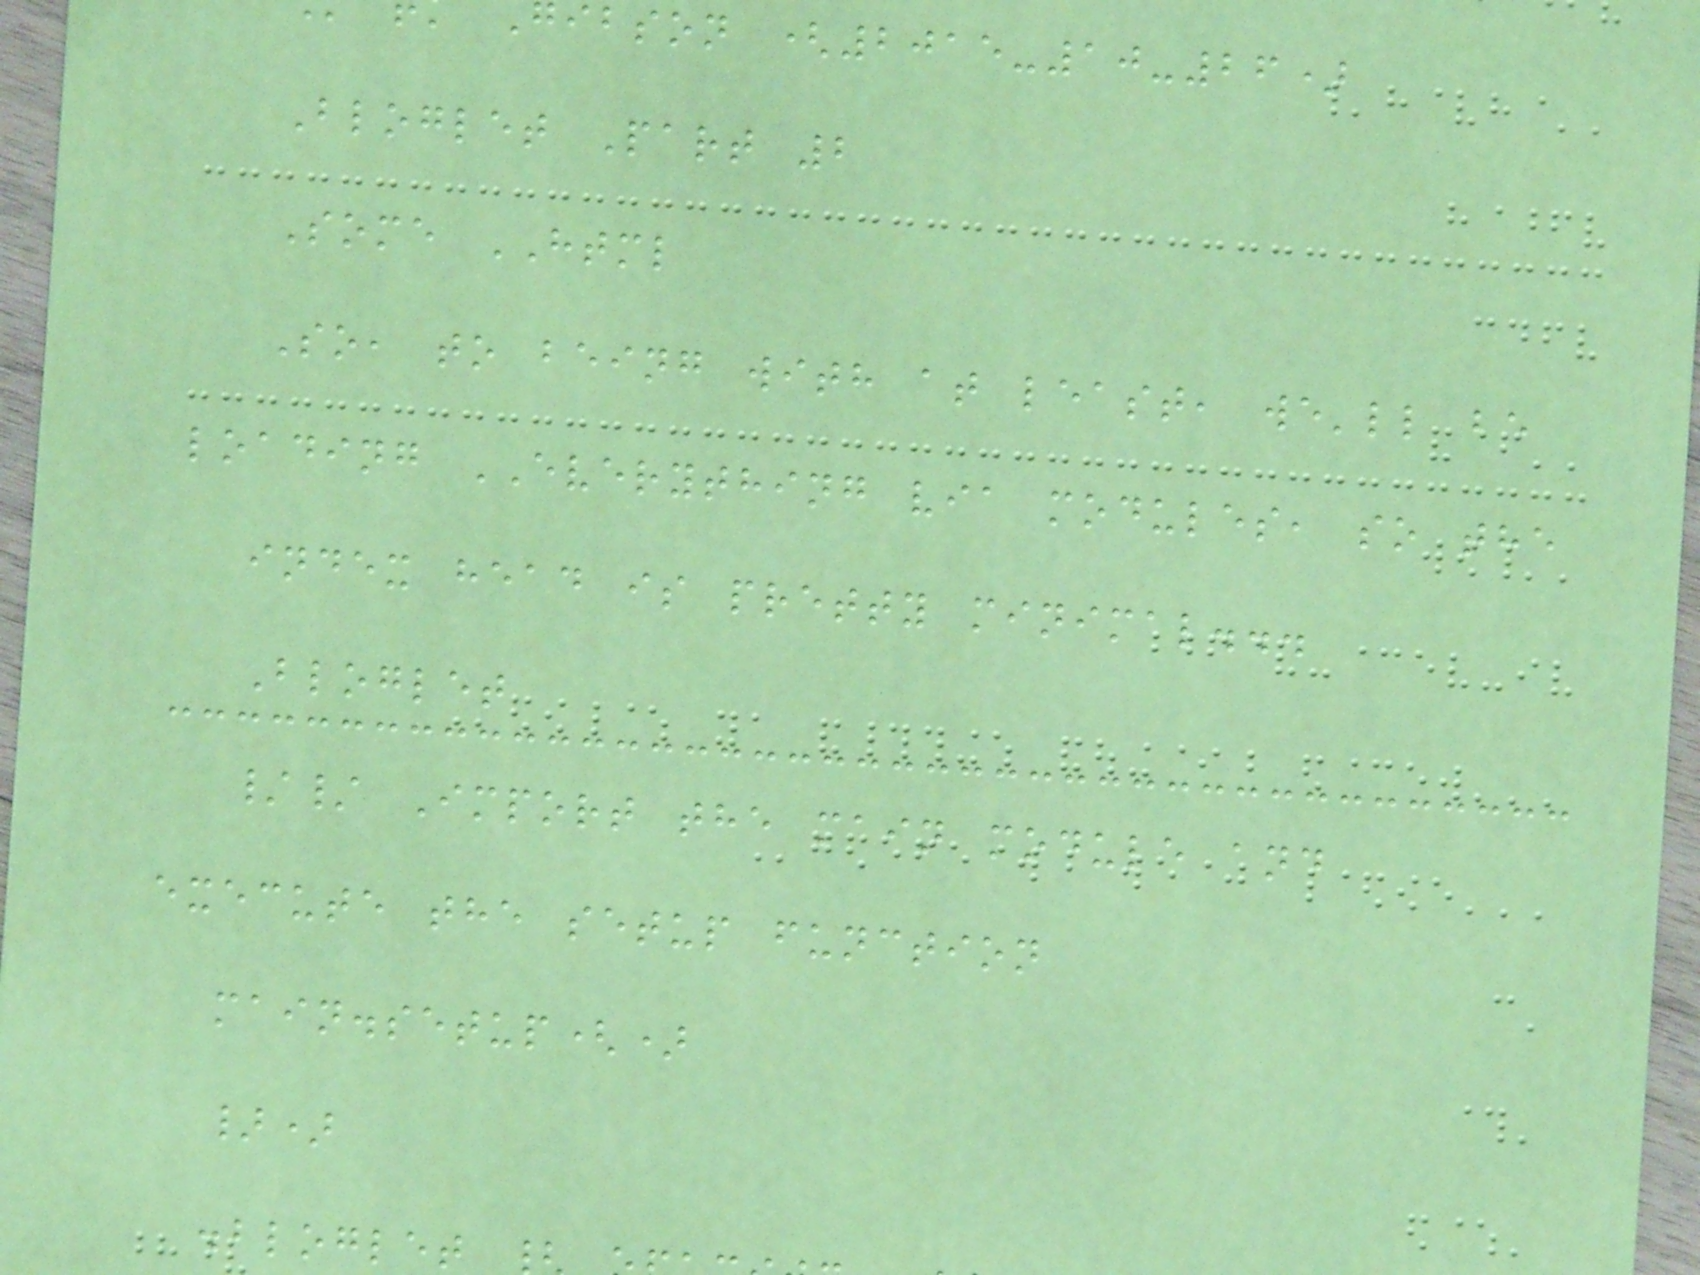ibson (2015-10-26)
Bloglet Part 2
Some HTML
So, to being with at least, we'll be
loading EVERYTHING via modules, so the
index head is pretty minimal...
Bloglet
// Import the main module and
execute the setup function
main.setup()
})
.bloglet
